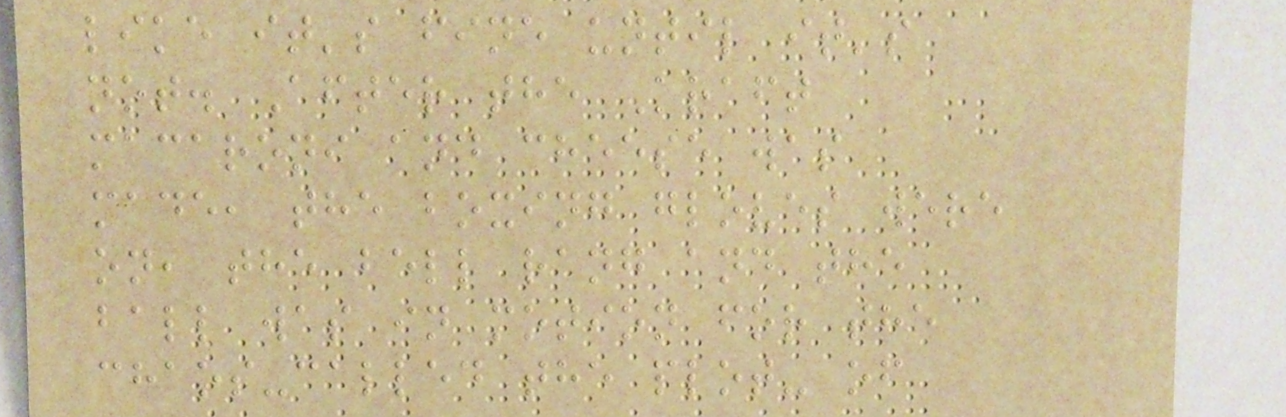like it's fine until it's
not. After the Kraft
macaroni and cheese was
made, the boxing gloves were
on, the bell rang and the
ball was in motion for the
chaos-called the plot- of
